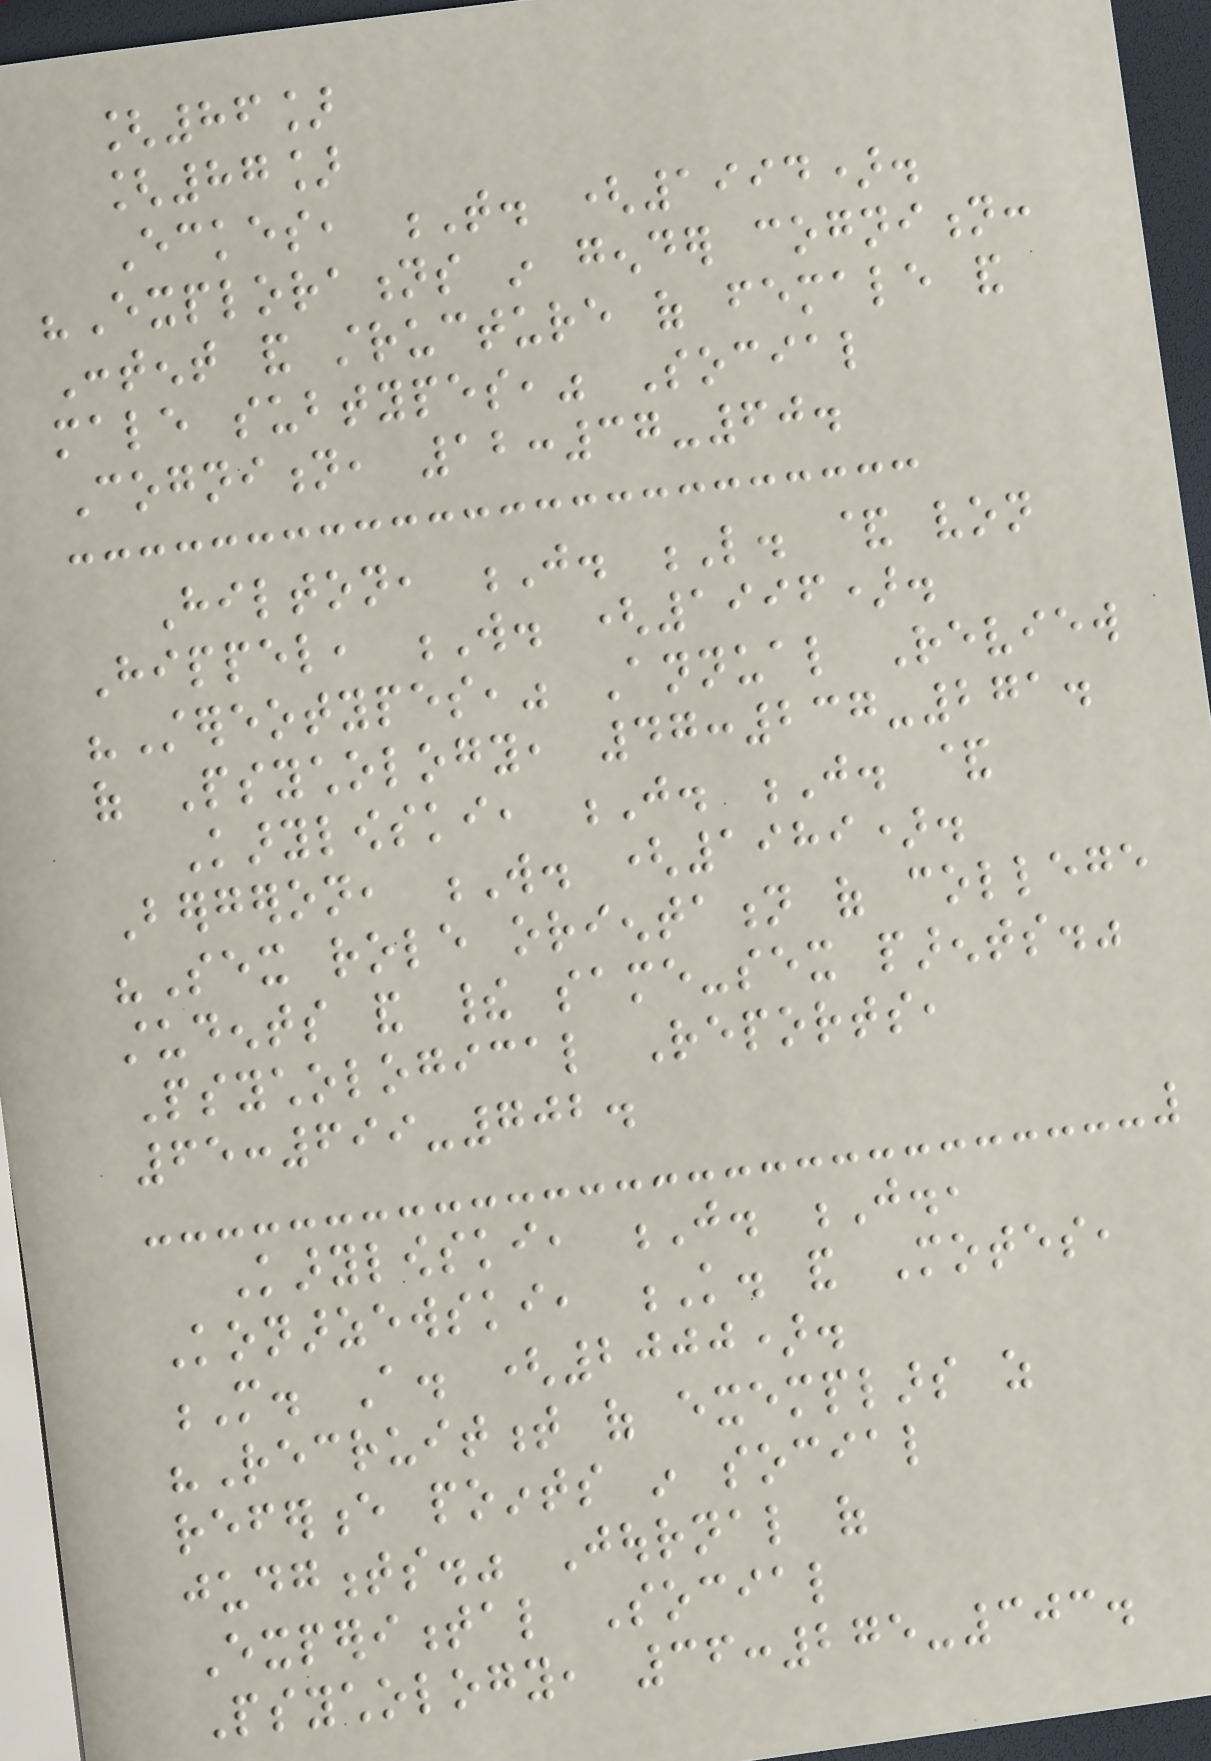[86]
[87]
Eckes, T. (1994).
"Explorations in gender cognition:
Content and structure of female and
male subtypes," Social
Cognition, 12:37-60.
Hilton, J. L. & von
Hippel, W. (1996).
"Stereotypes," Annual Review
of Psychology, 47:237-271.
Karylowski, J. J. &
Bergeron, W. (1989).
"Sex role orientation of college
students and their same-sex parents."
Psychological Reports,
65:699-702.
Karylowski, J. J.,
Konarzewski, K. and Motes,
M. A. (2000).
"Recruitment of exemplars as
reference points in social
judgments." Journal of
Experimental Social
Psychology, 36:275-303.
